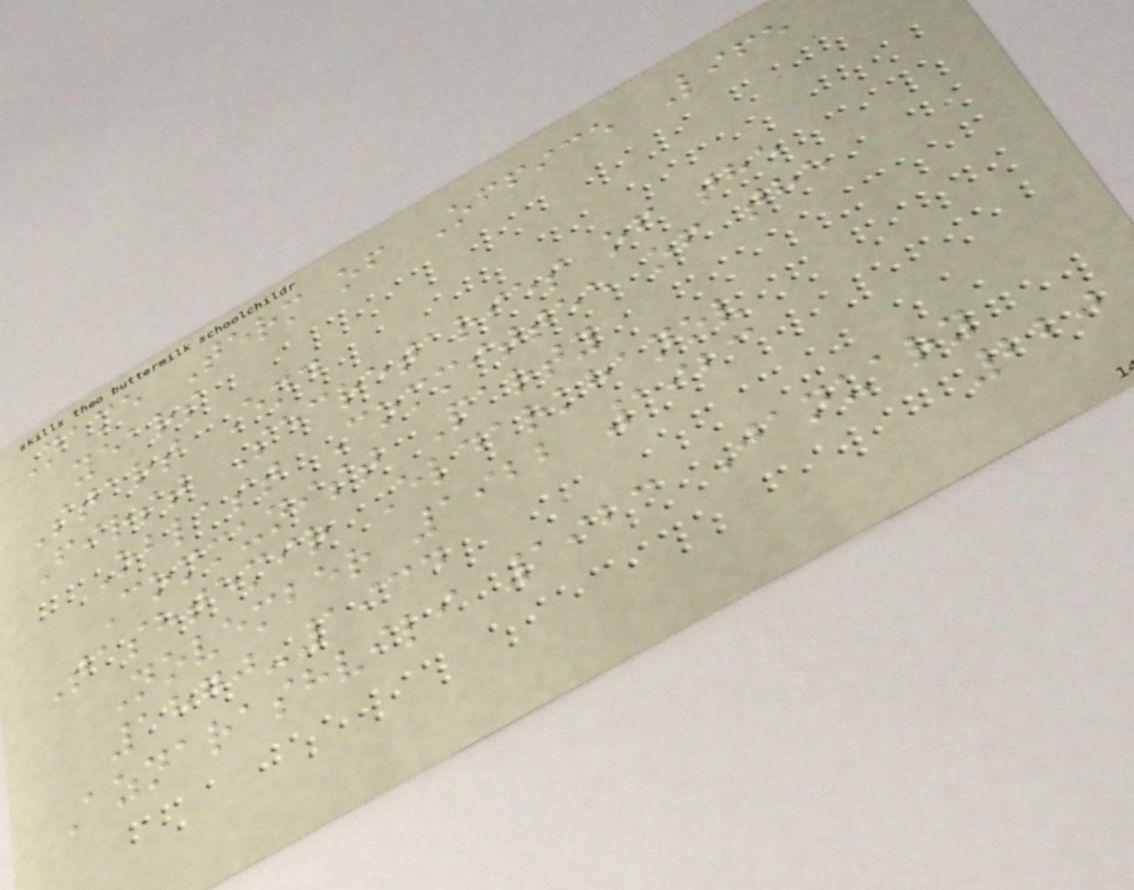Name Term of Office Life
years
Start End
First Secretaries of the
Oblast Committee of the
Communist Party
Tashtemir Eldarkhanov
November 1922 1923
1870-1934
Aznarashvili 1923 January
220
